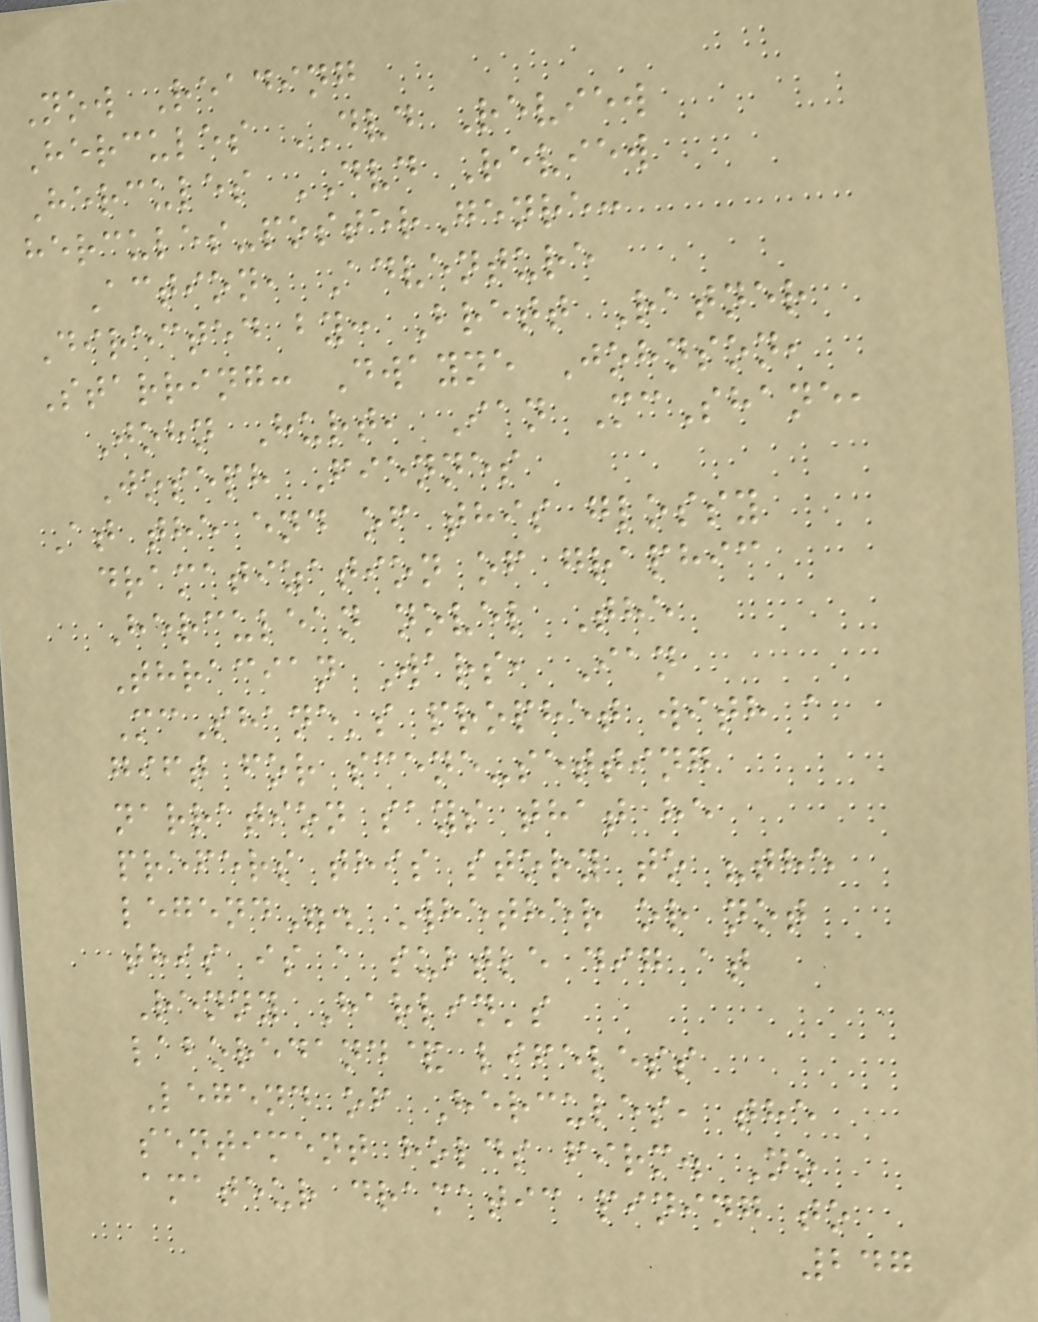Now Reading
Hercules DVD Review
Hercules DVD Review
hercules-posterGenre:
Action, Adventure
Directed by: Brett Ratner
Starring: Dwayne Johnson,
John Hurt, Ian McShane,
Joseph Fiennes
At the end of this glossy
dramatization of graphic
Herculean novel The
Thracian Wars, Ian
McShane's prophet with a
gift for scene-setting
narration says that he
prefers this story to "the
legend". Whether or not
this is a subtle dig at
Renny Harlin's
laboredand& lifeless
Legend of Hercules, the
sentiment holds firm. No
amateur dramatic pining to
247
